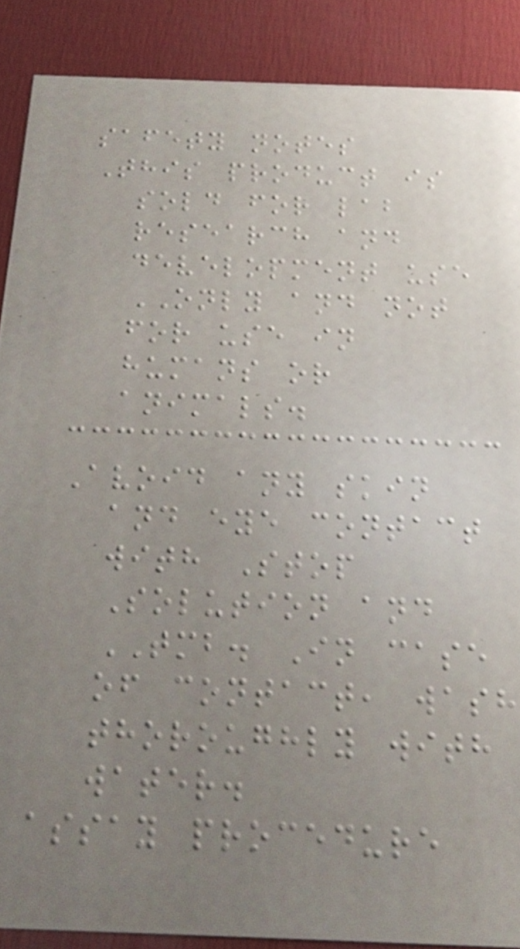safety notes
This product is
sold for lab
research and
development use
ONLY and not
for use in
humans or
animals.
Avoid any skin
and eye contact
with Stop
Solution and
TMB. In case
of contact, wash
thoroughly with
water.
assay procedure
